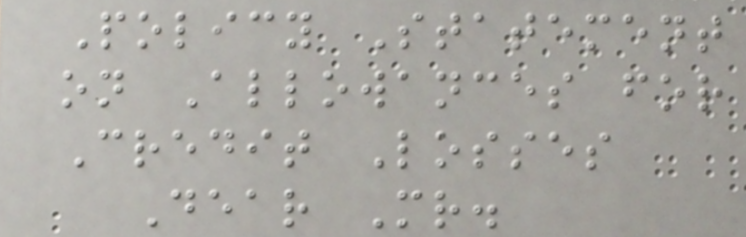Policy Statement
on Allowances for
Credit Losses
Dear Mr.
